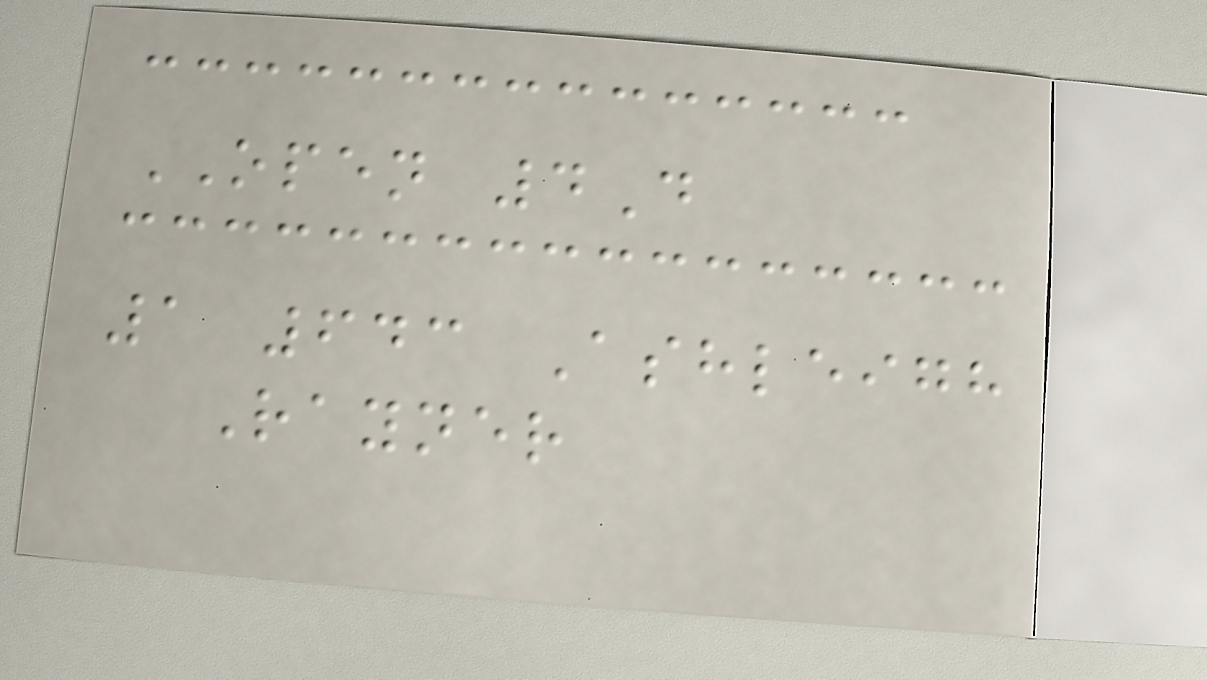OPEN 4D
1 643 Ashleigh
Rayner
